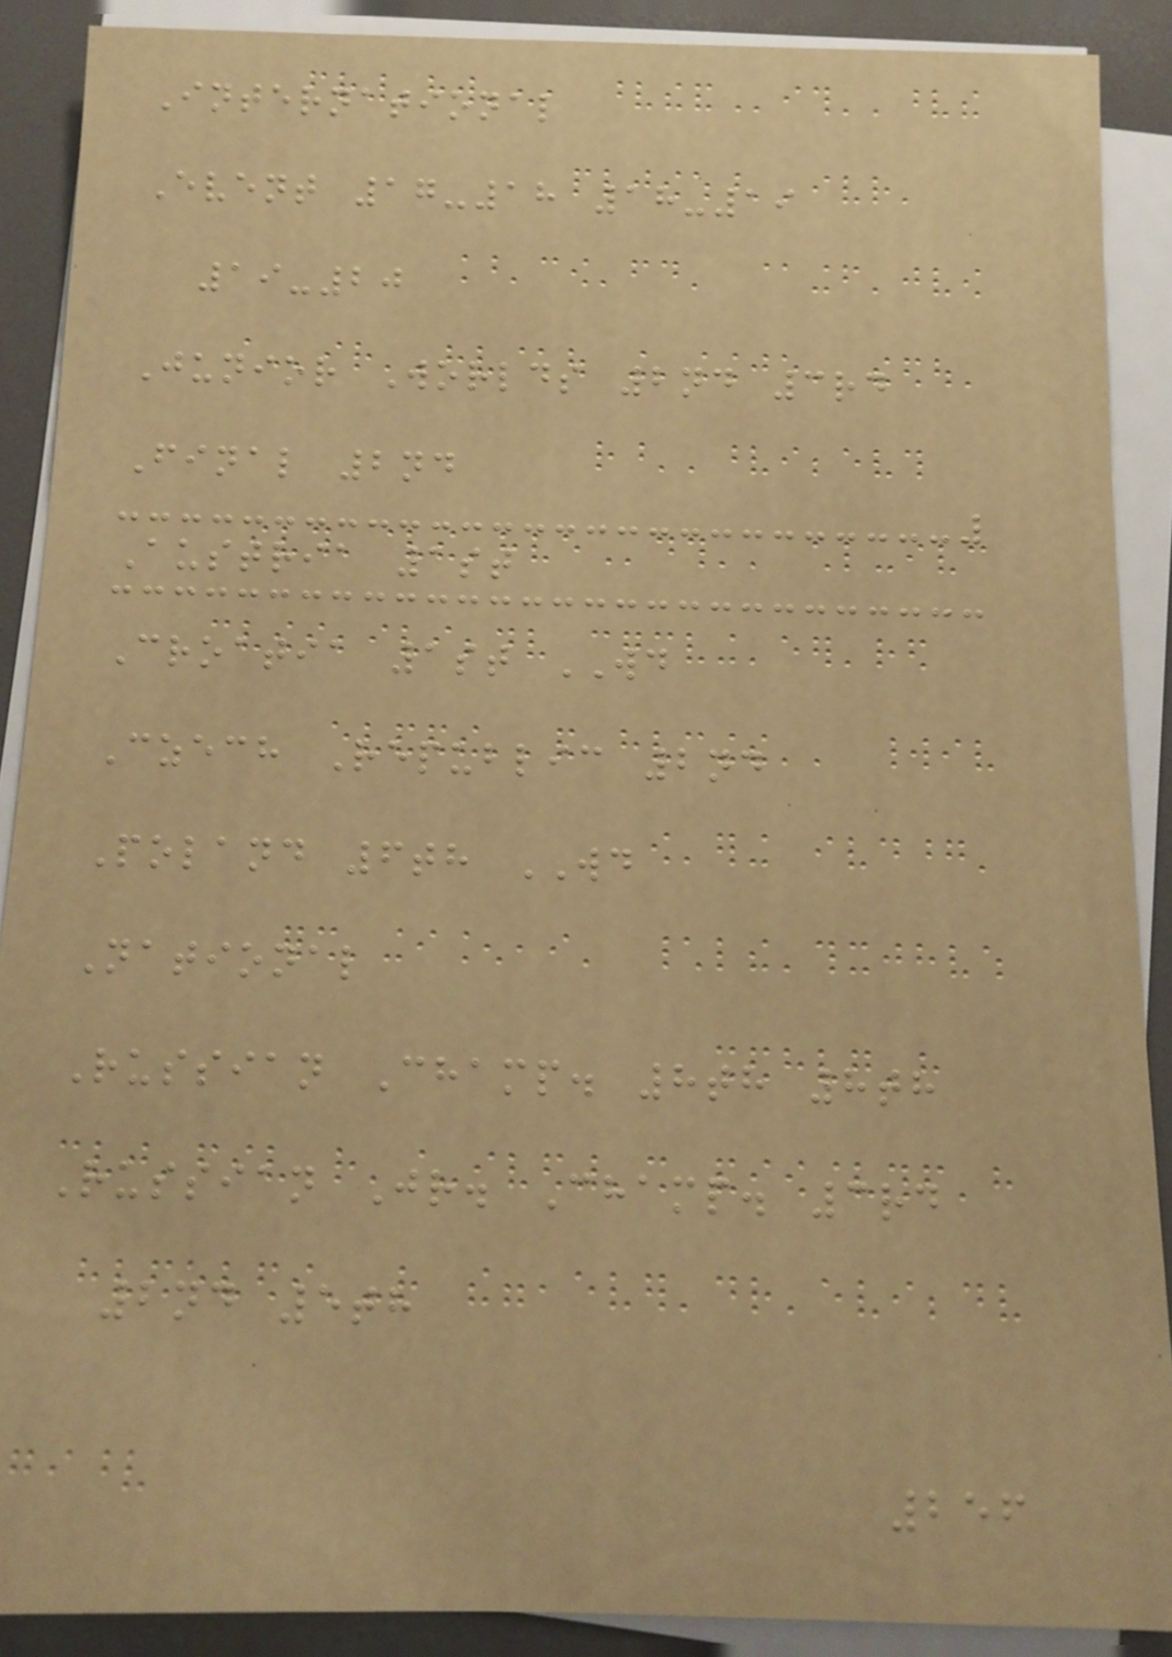International
Event 17-18 18-19
19-20
Junior Worlds 2nd 3rd
Final 2nd
Austria 1st
Croatia 1st WD
Czech Republic 2nd
Poland 6th WD
National
Russian Champ. 8th 8th
Russian Jr. Champ. 3rd
2nd 5th
256
